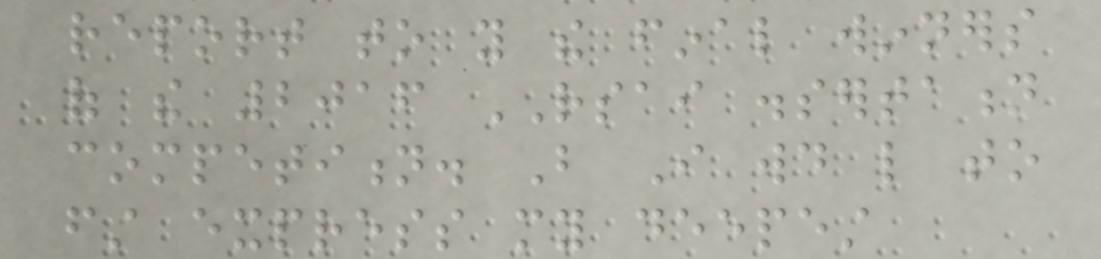report to you the final winners
of the 2016 RSAI dissertation
competition. But I would like to
first express my deepest
